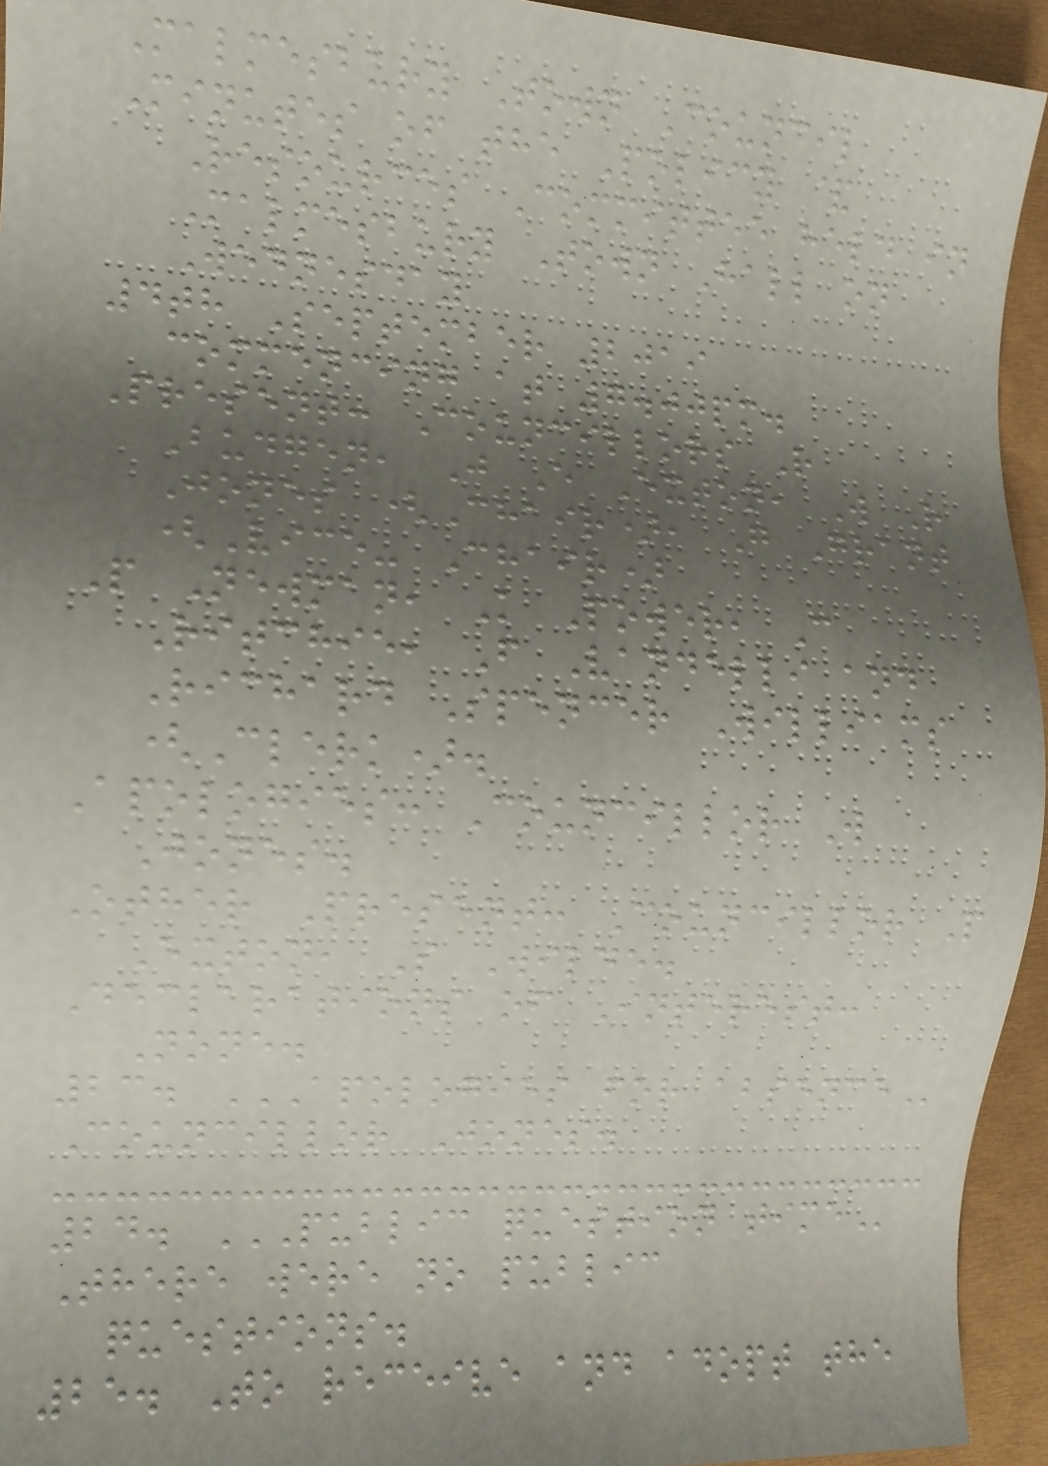Malmesbury Town Council
Minutes of the Policy &
Resources Committee held in
Malmesbury Town Hall on
Wednesday
4th September 2019
commencing at 7.00pm.
Present: Councillors R
Budgen, J E Exton, W R
Jones (Chair), G Grant
(Vice- Chair)
P Newman, K Power, C
Ritchie, F Vandelli and
Richard Spencer Williams
(Clerk).
Apologies: Councillor W
Jones.
Other Present: Councillor P
Exton, S Wilde.
Declarations of Interest:
None.
23. APOLOGIES FOR ABSENCE
Councillor Jones.
24. PUBLIC QUESTION TIME
There were no public
questions.
25. To receive and adopt the
